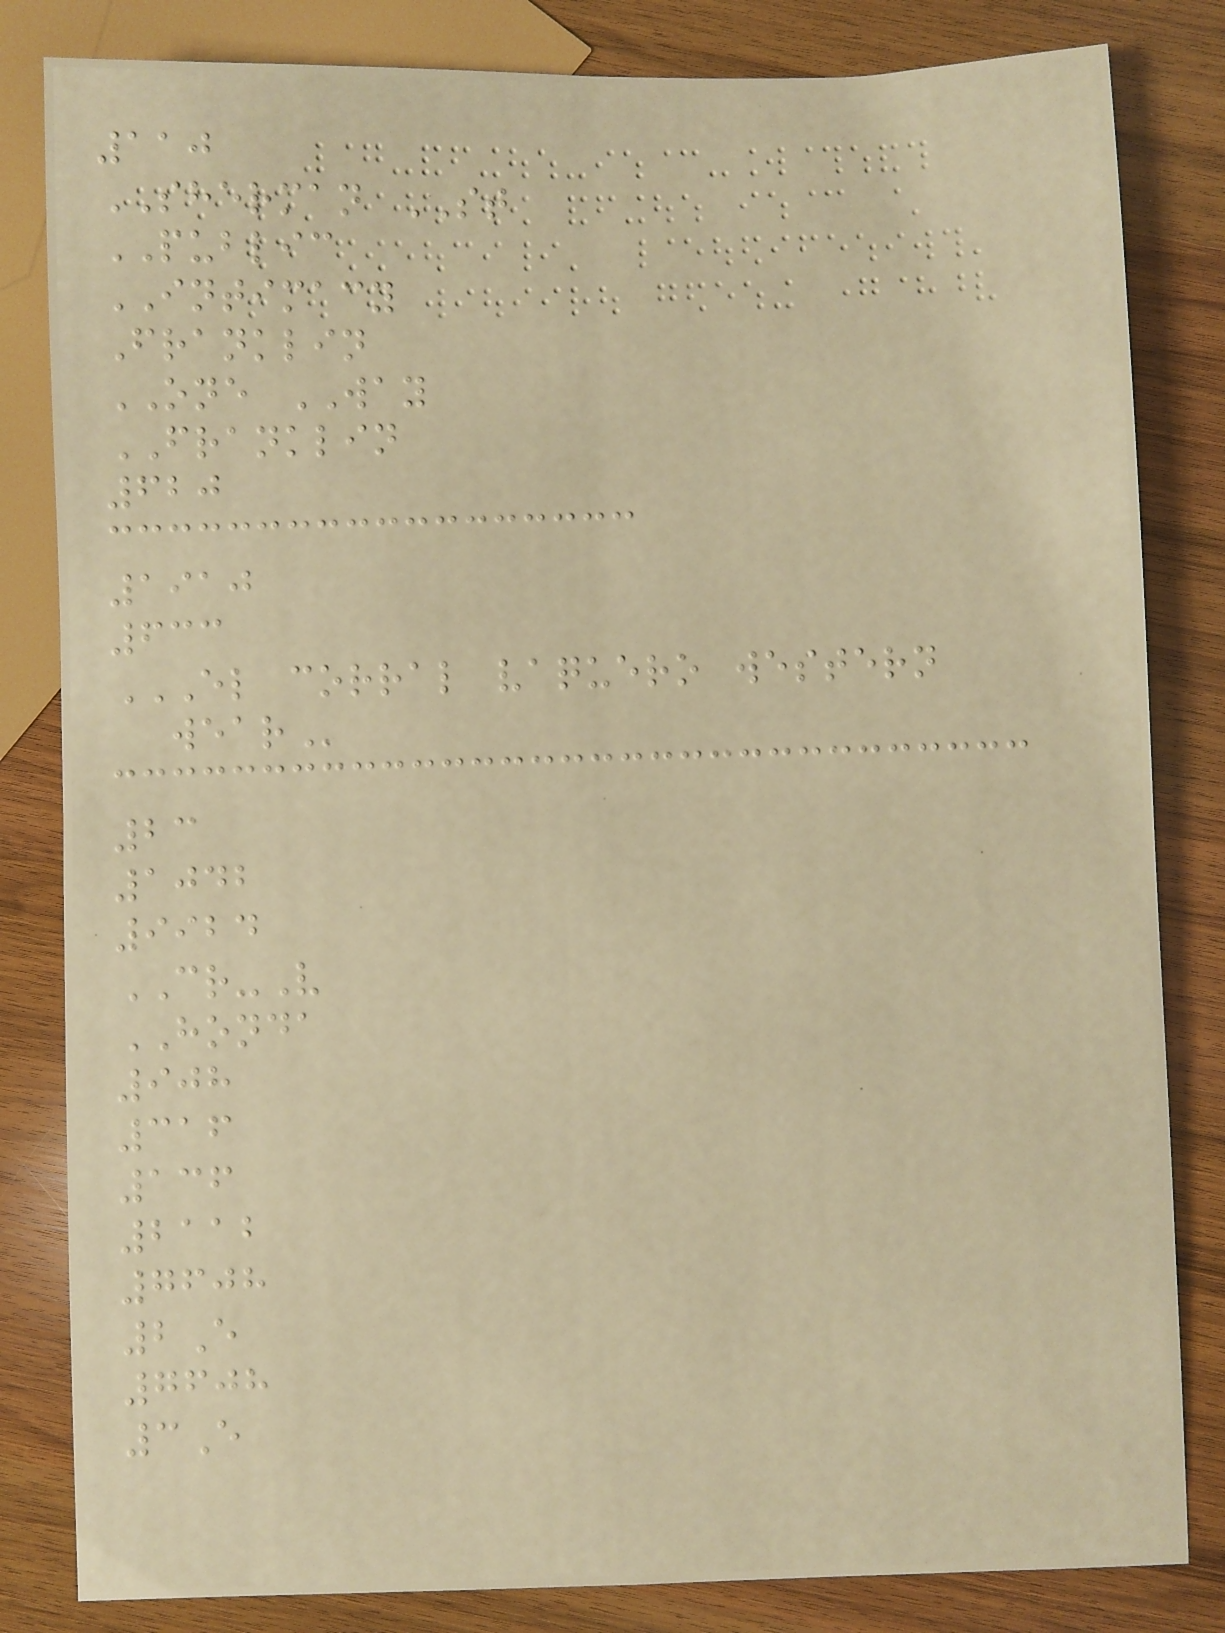110
SHERMAN ST
PUBLIC
INTIMACY
Franklin
ONE WAY
FRANKLIN
620
1910
633
EL CORRAL VAQUERO WESTERN
WEAR
23
1042
9924
CR-V
HONDA
908
316
136
2112
7608
2E
7608
3E
